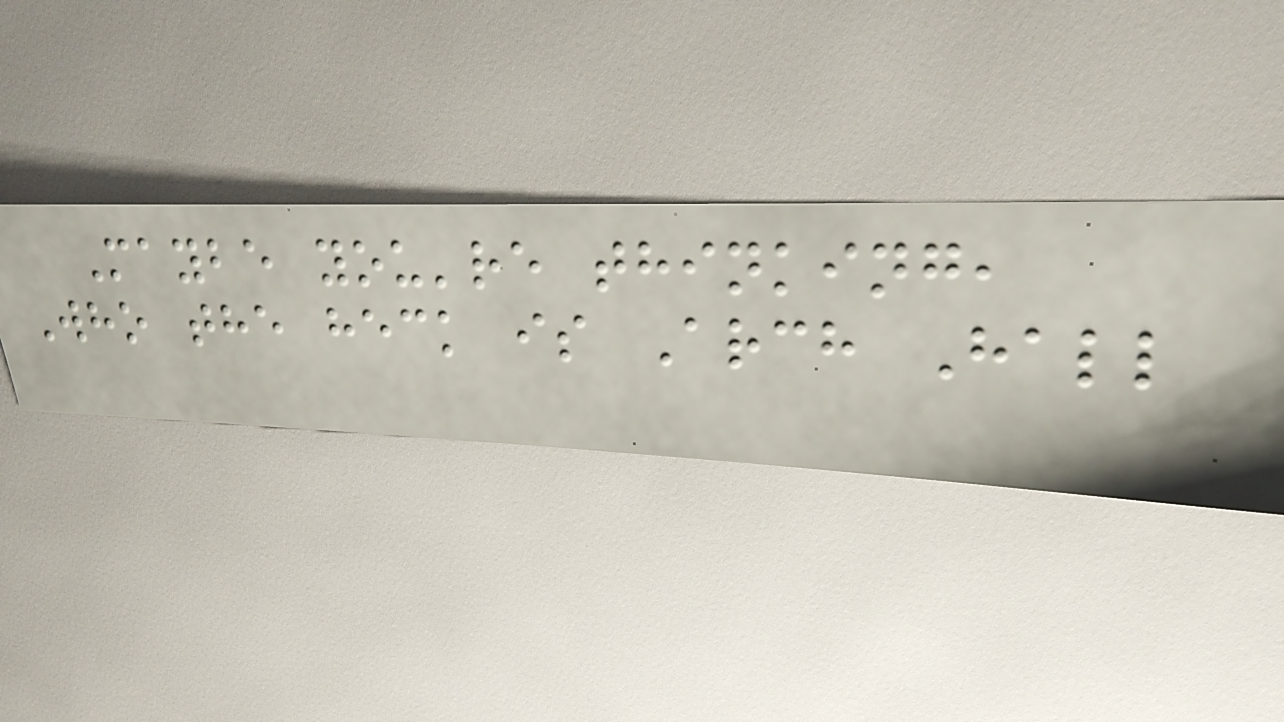Maybe you're thinking,
Who the heck is Arch Hall
